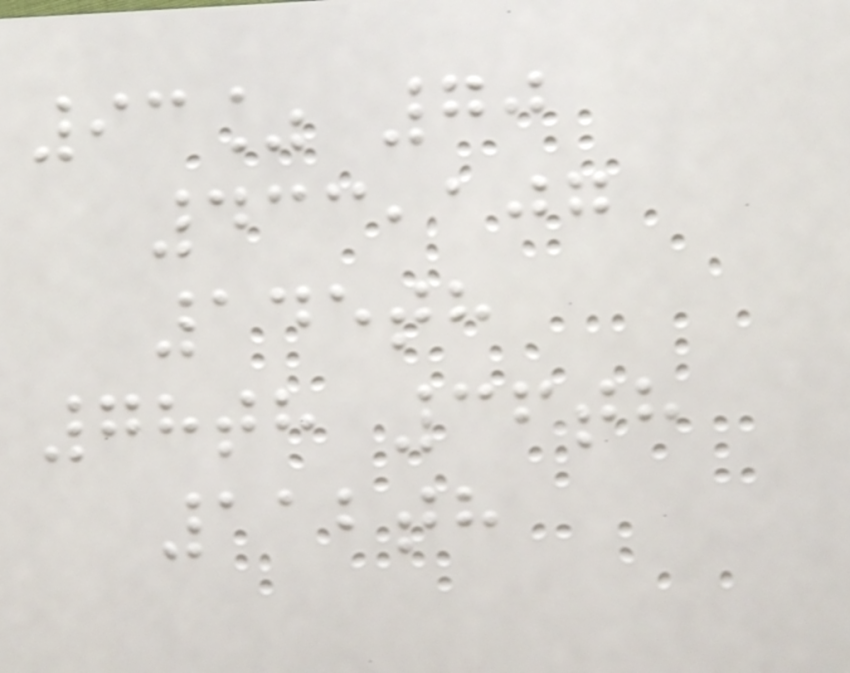93% 70
433,107
145th
78th 36th
112th
